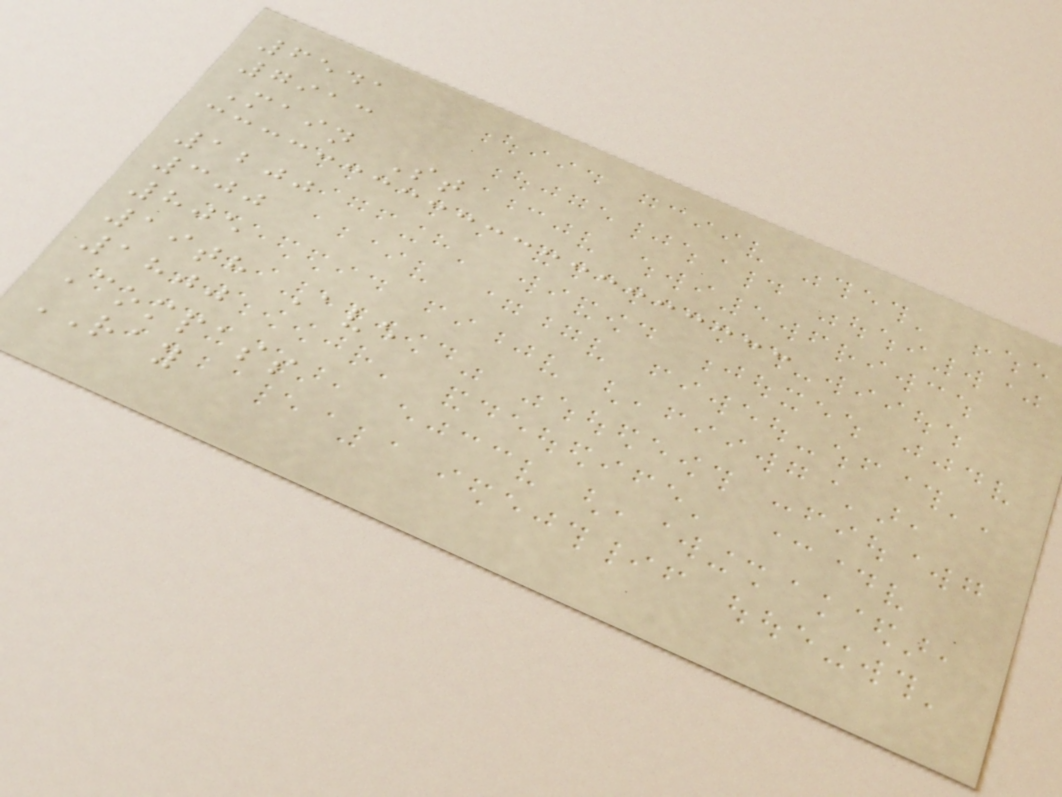6541
7913
Main St
1200
300
805
19th Ave
1800
Compass
RAY
